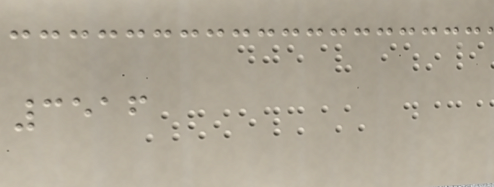3516
